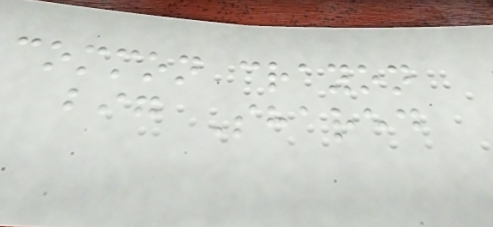common crayon
big Shared
